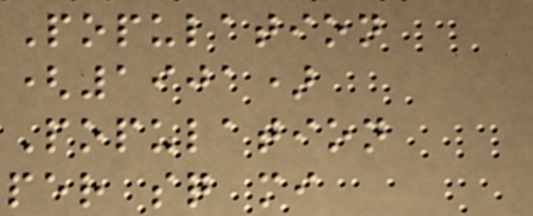Population
(1901)
Population
per sq mi
